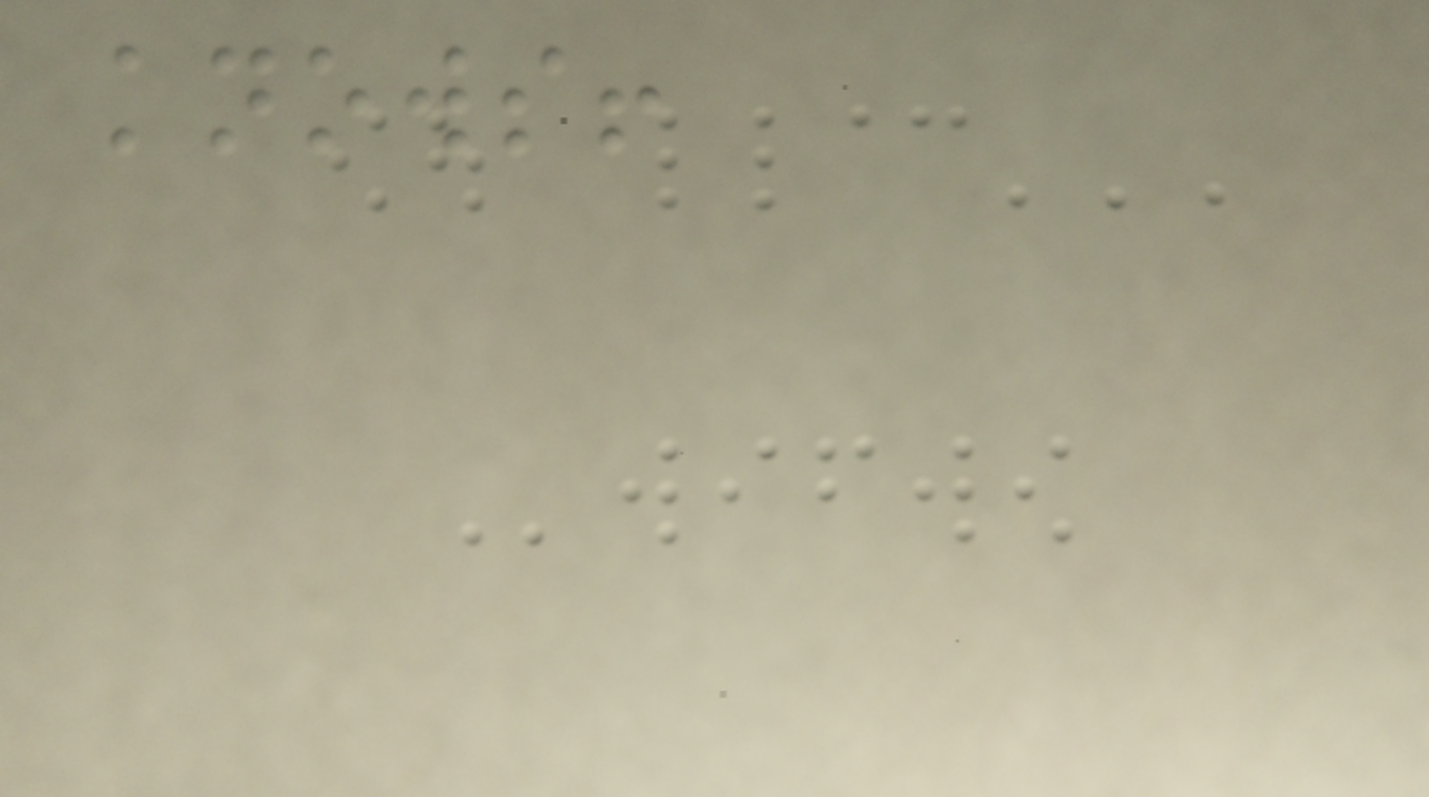knows!
